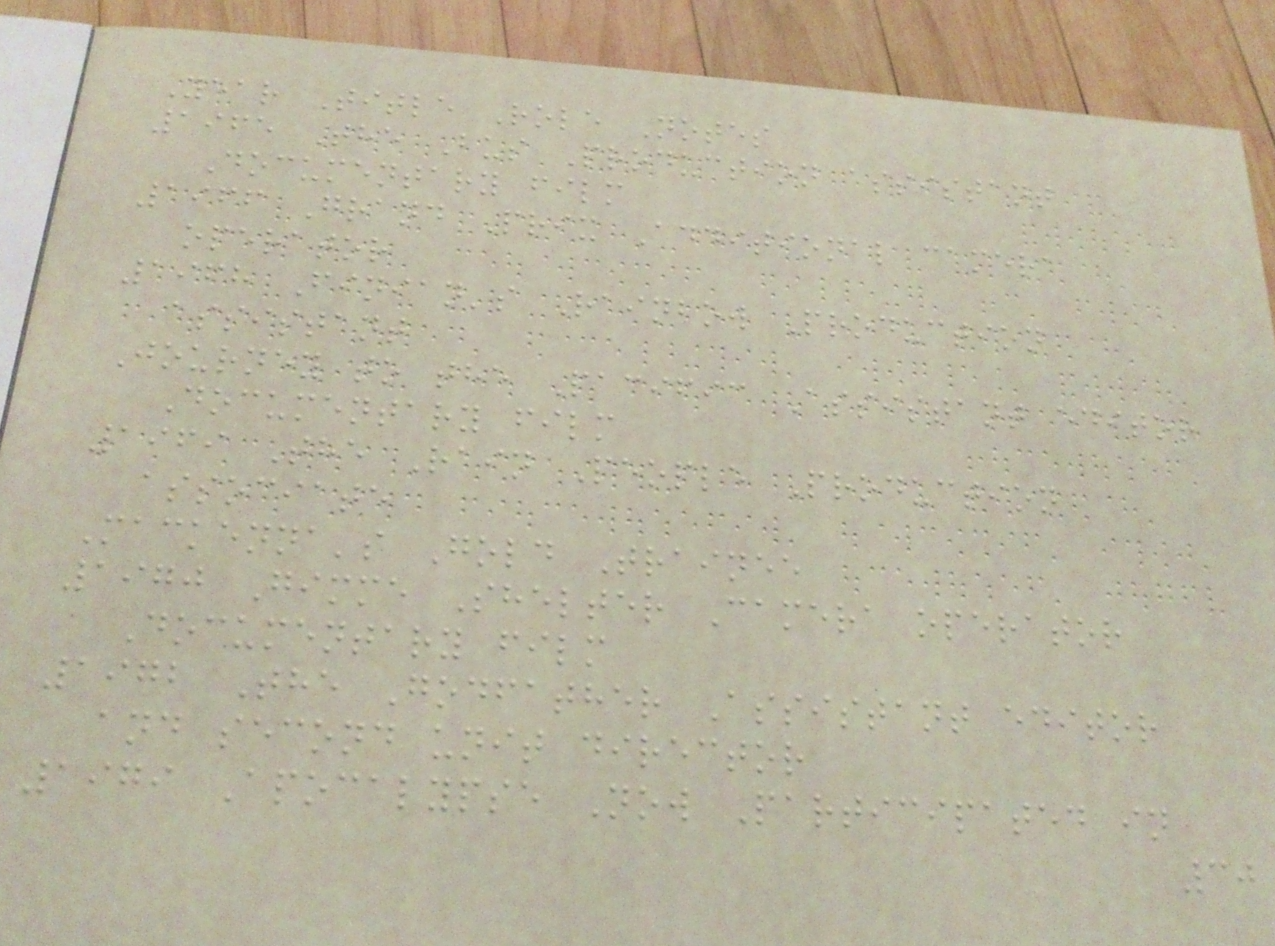Year Title Role Notes
1965 The Bus Production assistant
Documentary film
1966 Grand Prix Additional camera
operator
1968 Finian's Rainbow Production
assistant
Journey to the Pacific Assistant editor
Documentary film
1969 The Rain People Production
associate
Mackenna's Gold Trainee
1970 Gimme Shelter Camera operator
Documentary film
1972 The Godfather Assistant editor
and second unit director
1979 Apocalypse Now Participated in
30
